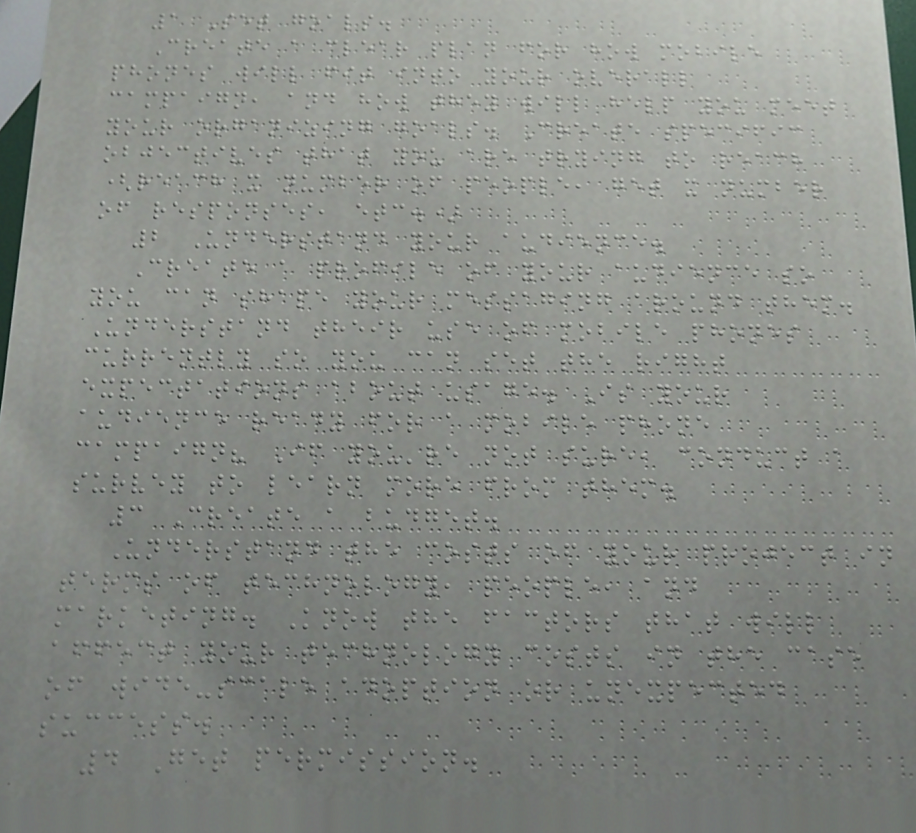1 Set goals.
Create a clear plan for how mobile
phones will fit into your overall
campaign, and how they will help you meet
your organizing goals. Create specific
objectives that you are trying to reach
(reach x number of people, get x number
of responses, etc.)
2 Understand your audience.
Create a profile of your audience so
you can shape your messaging around them.
Understand their use of mobile phones
currently so you can set the right
expectations about usage. Is your
audience ready for a mobile phone
campaign? If you're not sure, conduct a
survey to learn more from them.
3 Create a budget.
Understand the costs of your project in
terms of technology, people, and
marketing. Know the factors that will
affect your technology costs in the case
of wide-scale adoption or unexpected
success.
4 Get permission.
